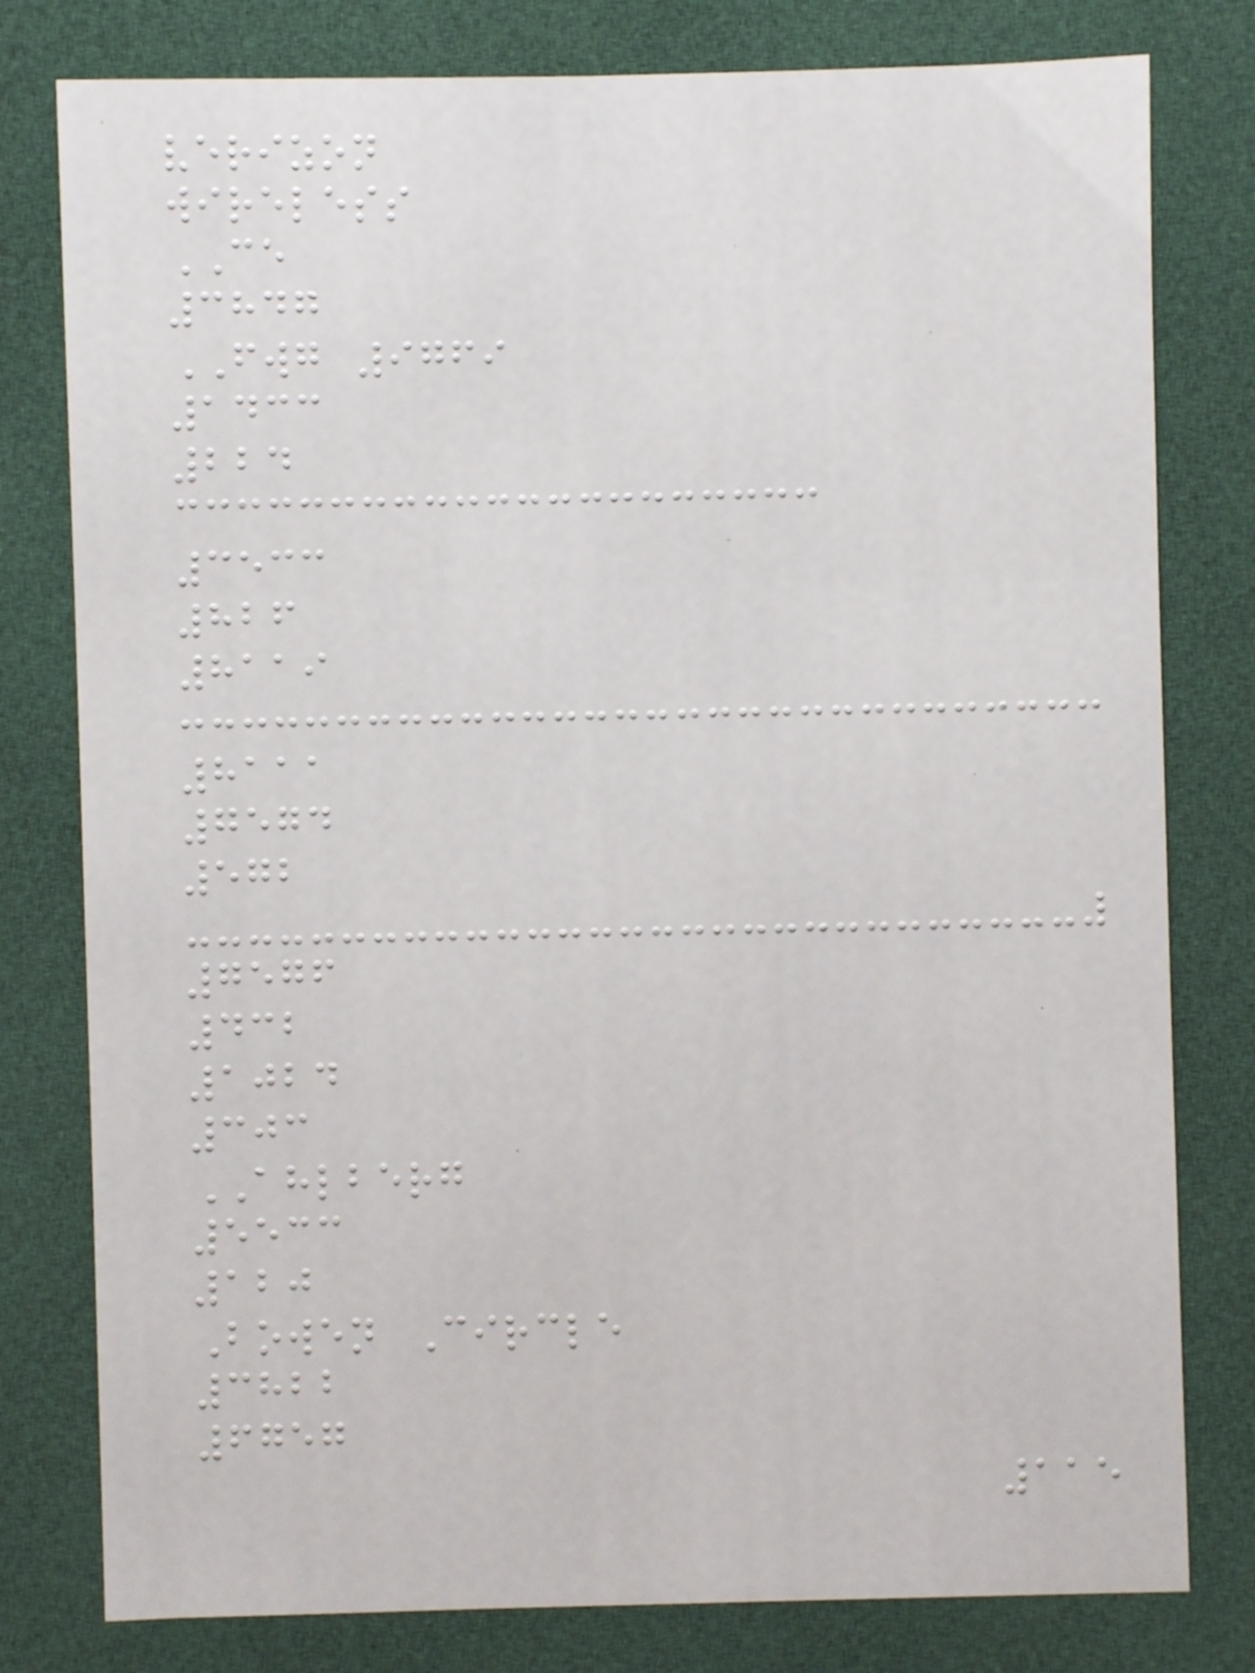verizon
wireless
CE
3847
FWG 9769
1433
224
3533
826
8119
8111
7574
572
7576
432
1024
303
AHLBERG
5533
120
Bowen Circle
3822
6757
115
